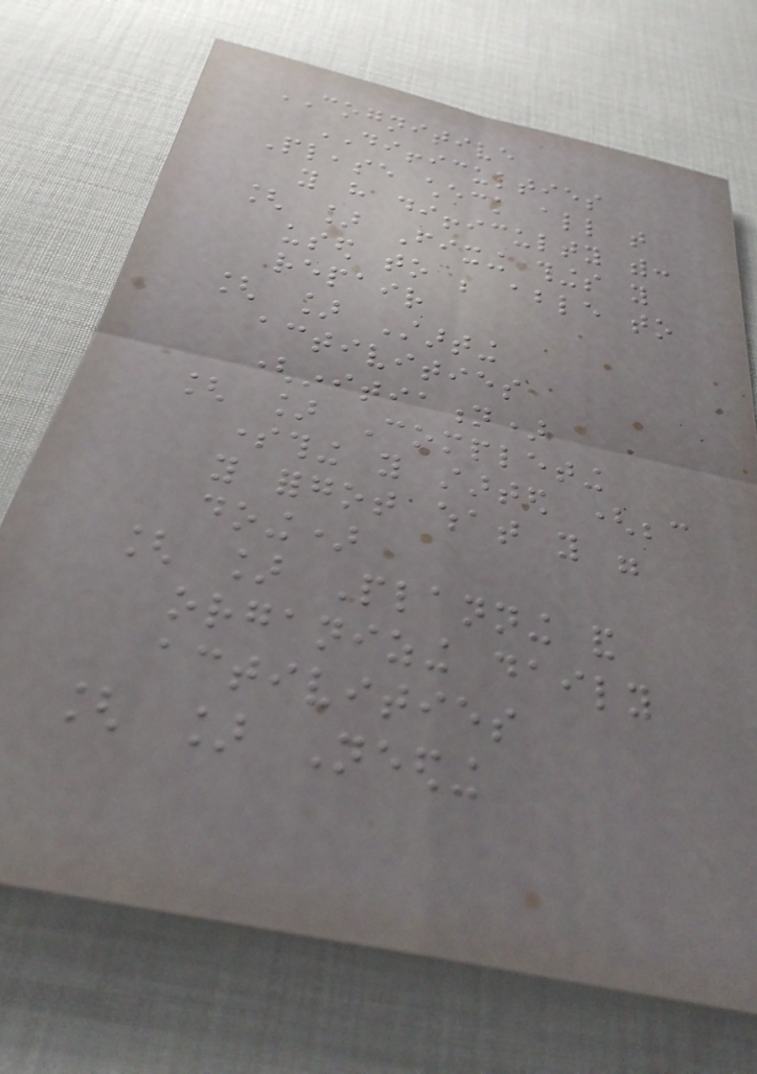COGNITIVE
DIFFICULTIES
Please check all that
you have difficulty with:
[ ] Fixing things you
used to be able to
repair
[ ] Starting
activities
(initiation)
[ ] Completing
something you started (because
you forgot what you were
doing)
[ ] Planning and
organizing daily
activities
[ ] Needing
